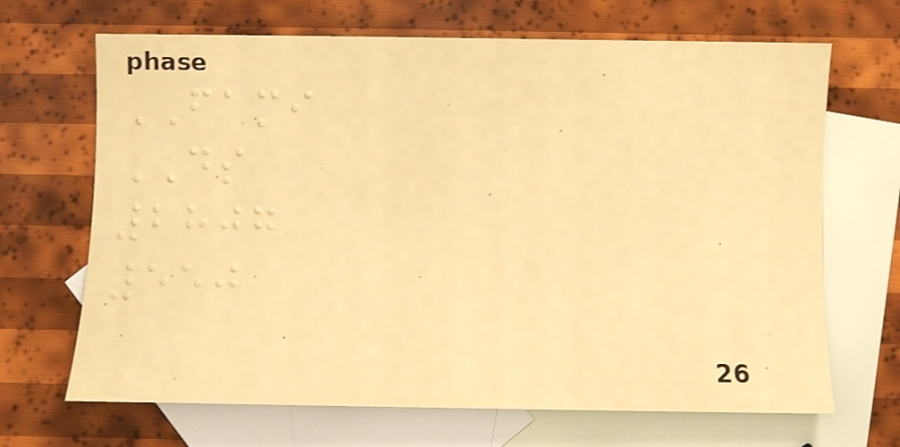FAMI
DS
2807
550
